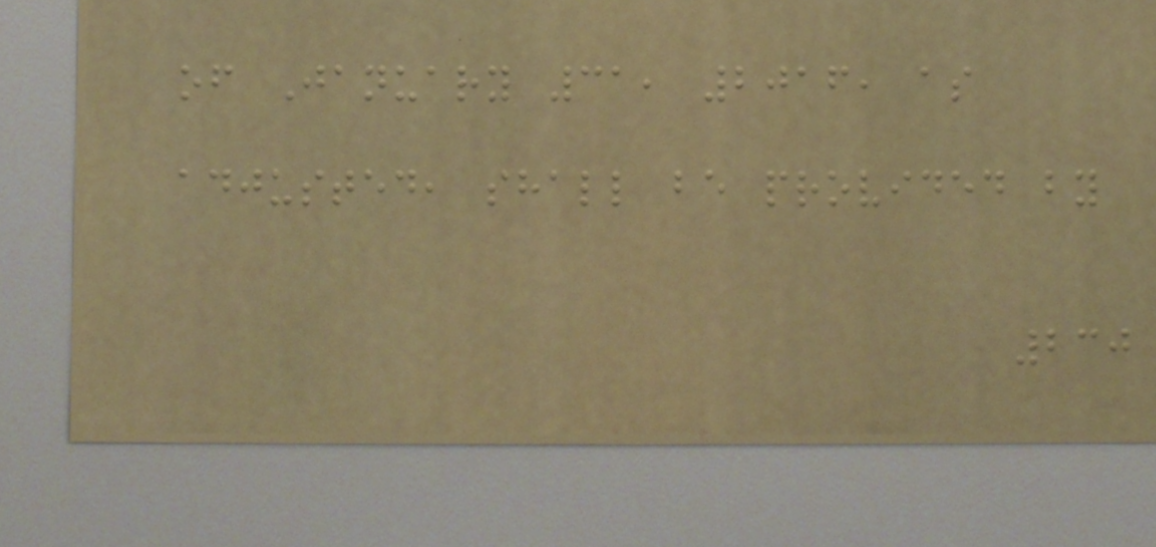of January 31, 2016, as
adjusted, shall be provided by
230
